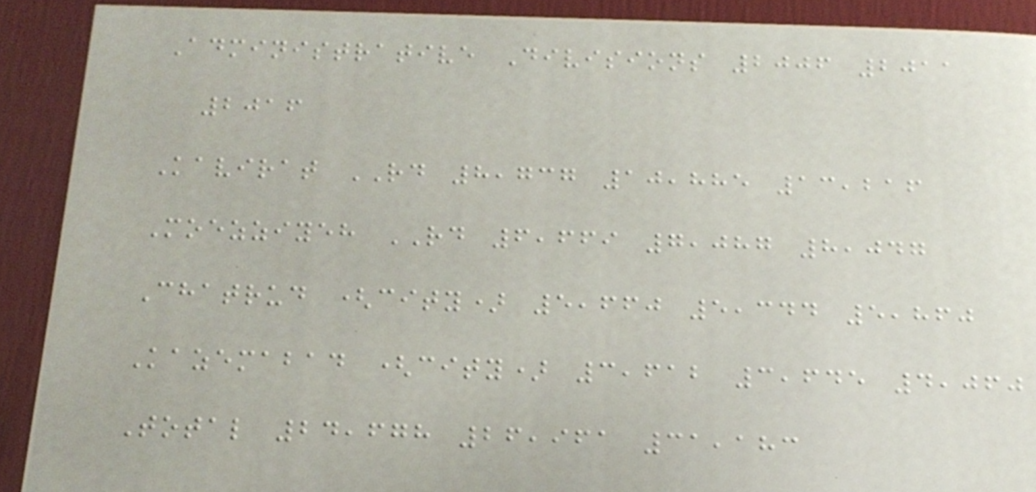Administrative Divisions 2006 2011
2016
Kavirat RD 8,737 10,885 13,216
Moezziyeh RD 6,669 7,087 8,047
Chatrud (city) 5,660 5,344 5,860
Kazemabad (city) 3,612 3,645 4,060
Total 24,678 26,961 31,183
